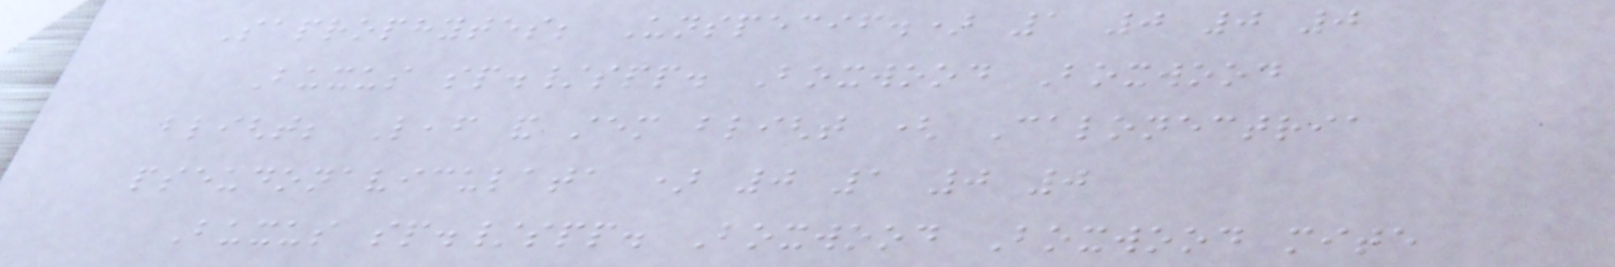Saprophytes; Unspecif.) 1 0 0 0
Buxus sp./spp. Boxwood Boxwood
blight; Leaf and stem blight ( Calonectria
pseudonaviculata ) 0 1 0 0
Buxus sp./spp. Boxwood Boxwood mite
